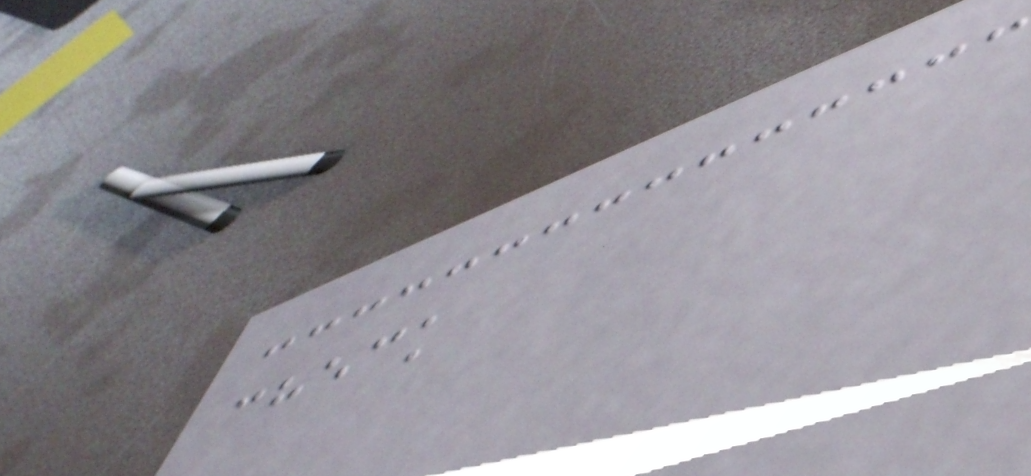check
